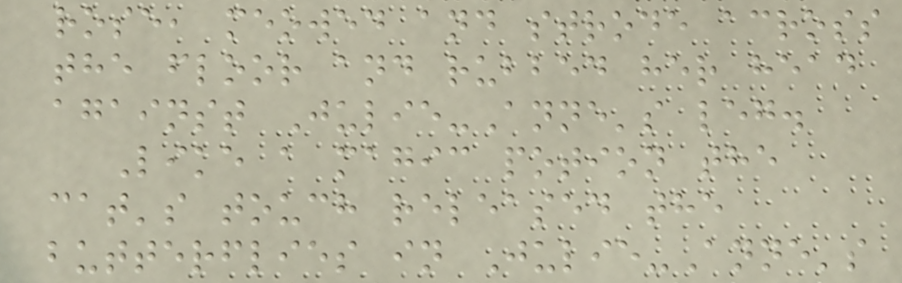rose, meowed and strode across
the floor and rubbed her head
against Julie-Anne's leg.
Like a magic potion the
cat's touch released the
butterflies in Julie-Anne's
